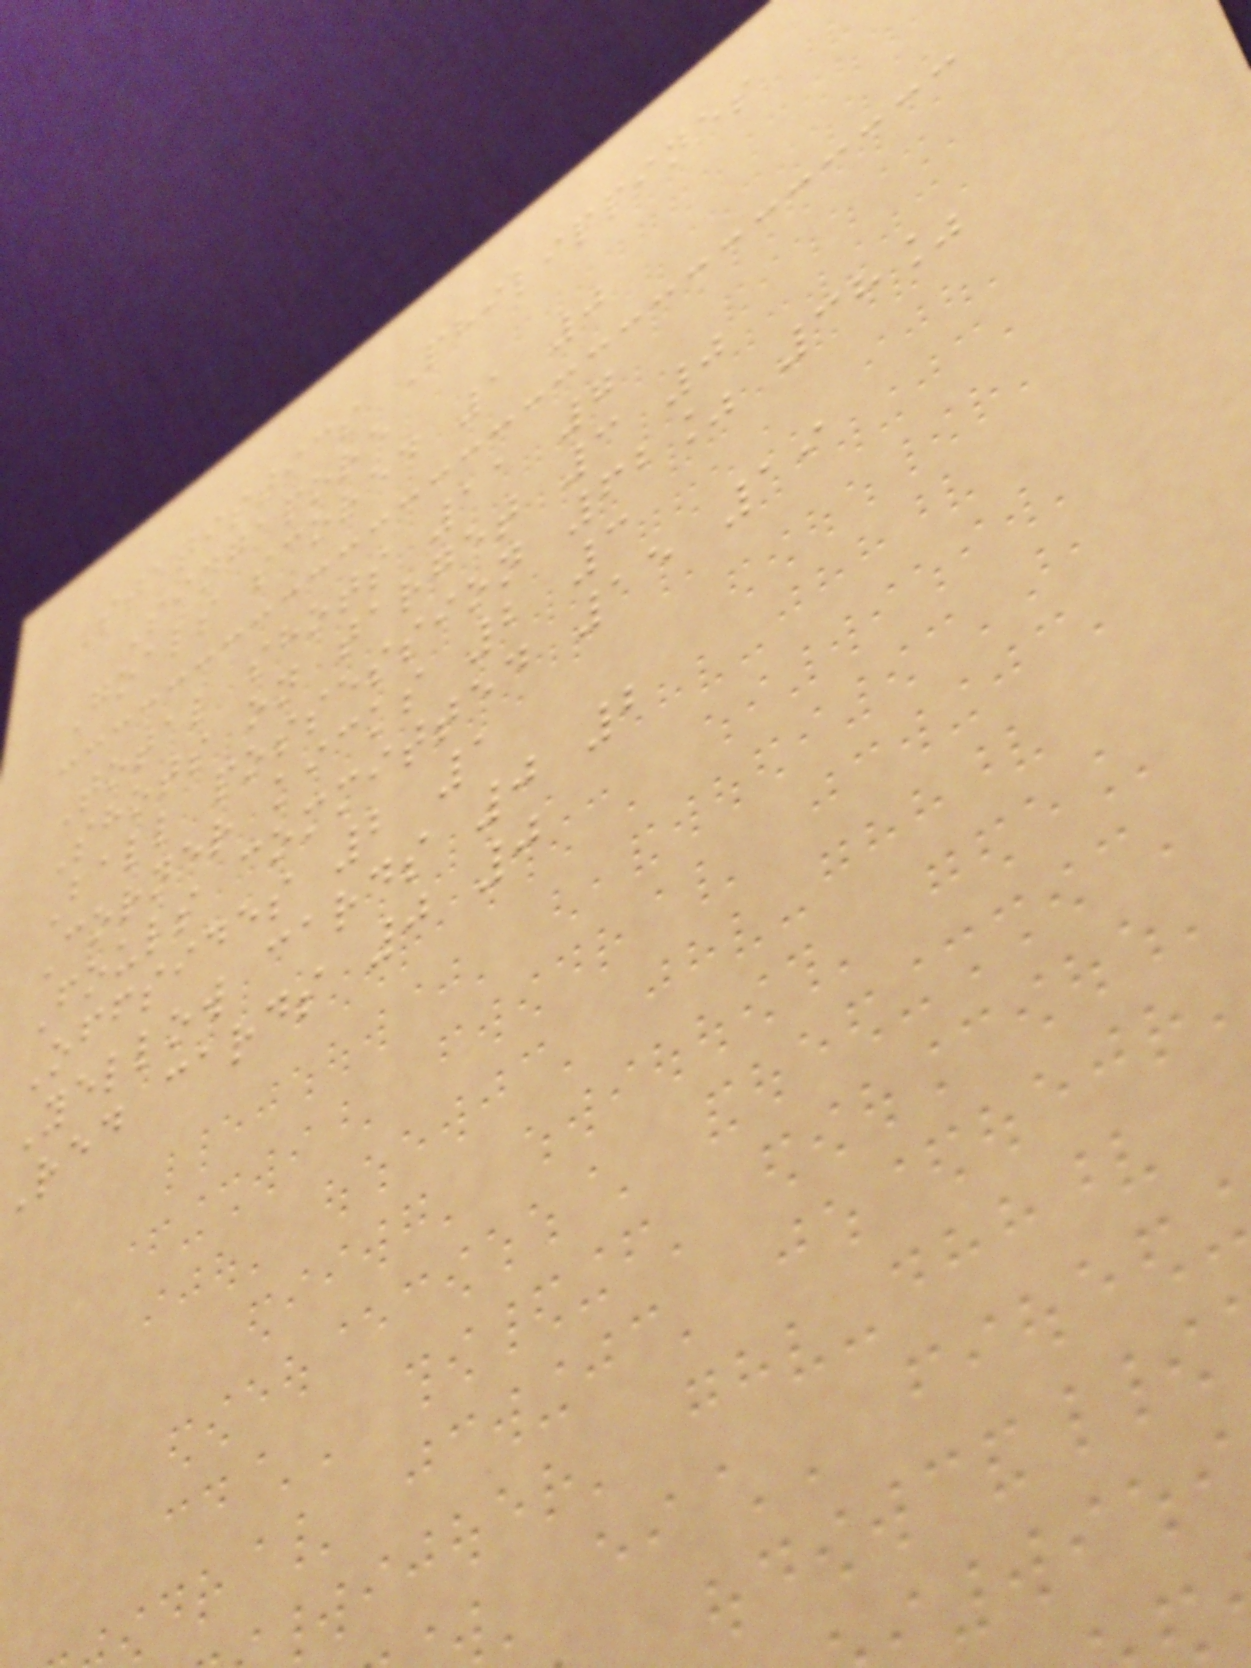Statistics Philippines
Singapore
Goals scored 1 0
Total shots 11 7
Shots on target 3 0
Ball possession 62% 38%
Corner kicks 2 3
Fouls committed 15 19
Offsides 2 1
Yellow cards 0 2
Red cards 0 0
